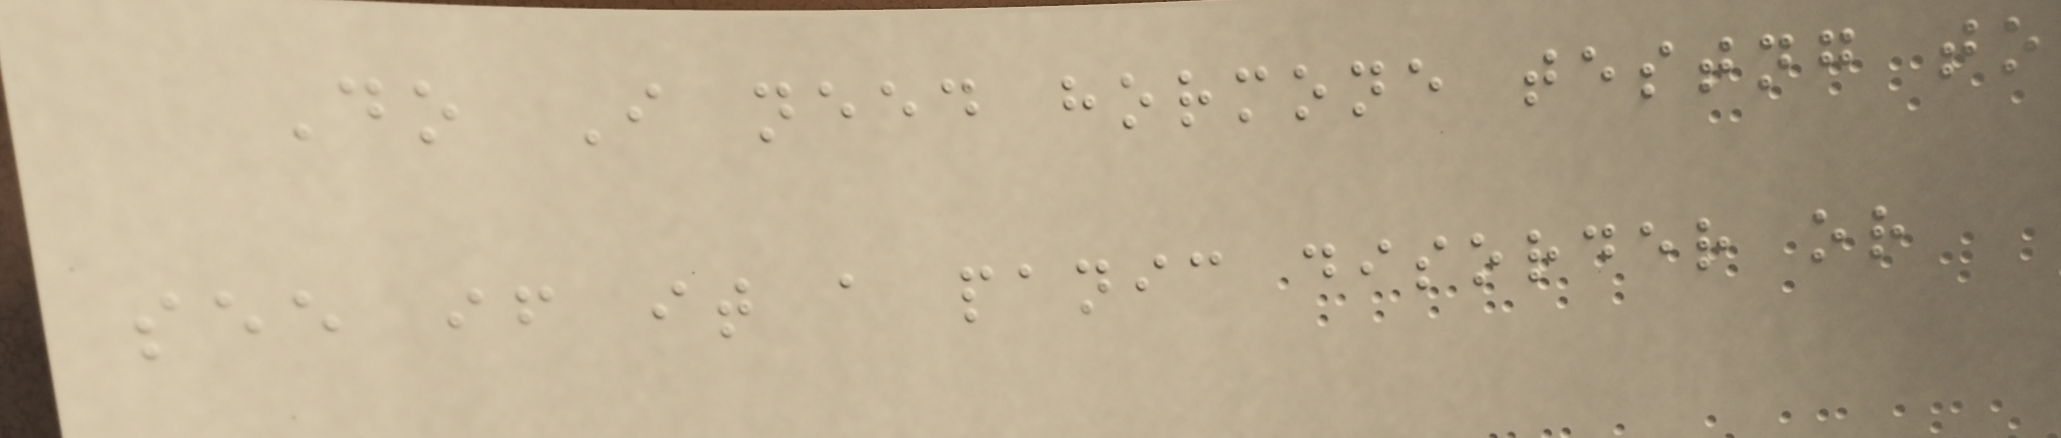Do I need hormone testng to
see if it a panic disorder or
